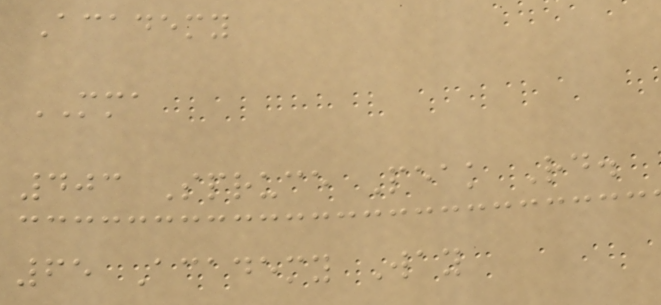Academy
MMA
403 Spruce Peak Rd.
65 Academy Way
